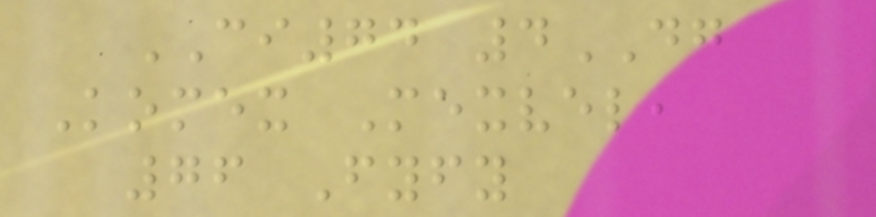CI74 4DG
Komex Mexvel,
76 Fyfy
